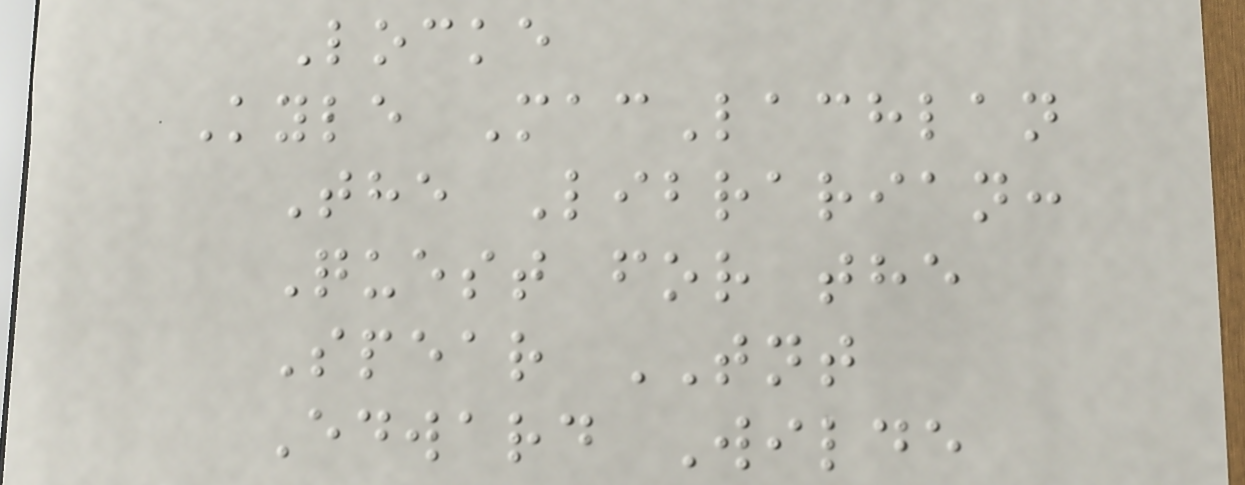Locke
Kyle MacLachlan
The Librarian:
Quest for the
Spear TNT
Edward Wilde
